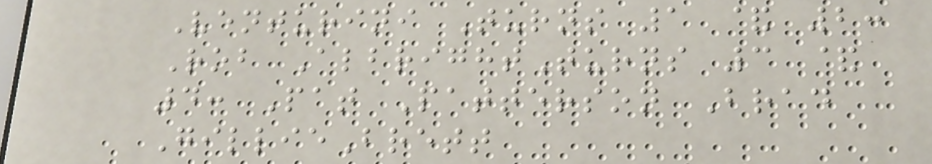Venturini Turns 1 & 2:
Rob AlbrightTurns 3 &
4: Pat Patterson Brad
GillieBrett
